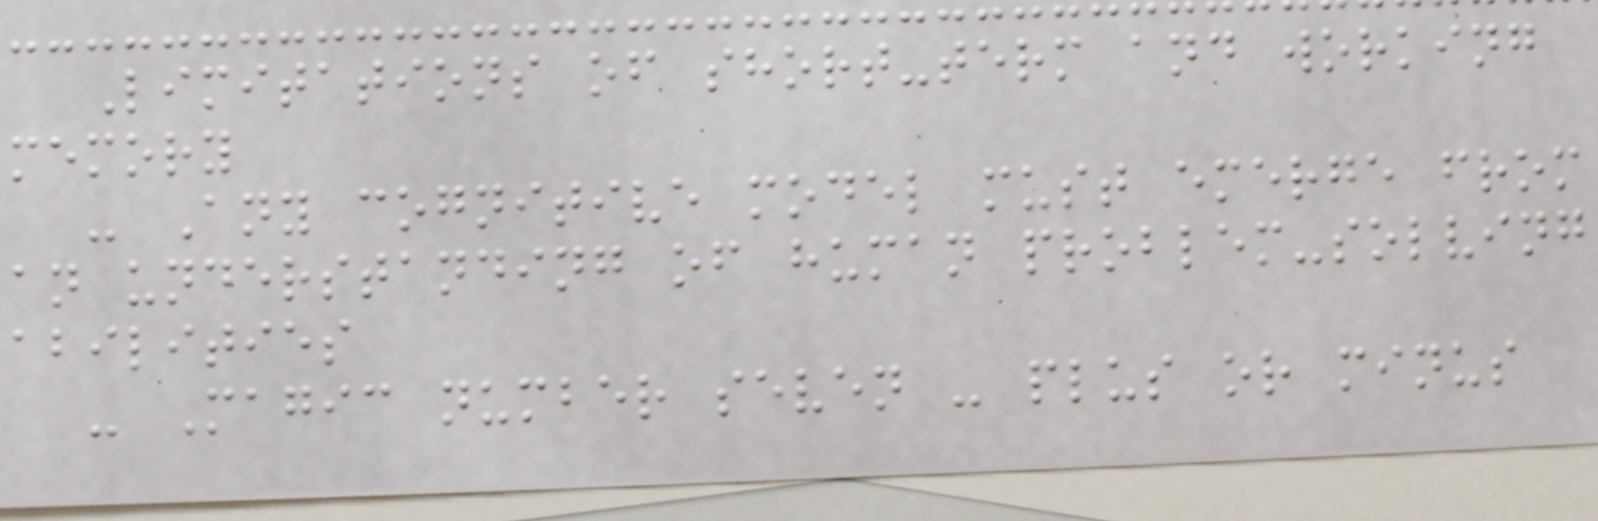Limitations of short-term and working
memory
- Any cognitive model must emerge from
an understanding of human problem-solving
abilities
- Magic number seven - plus or minus
